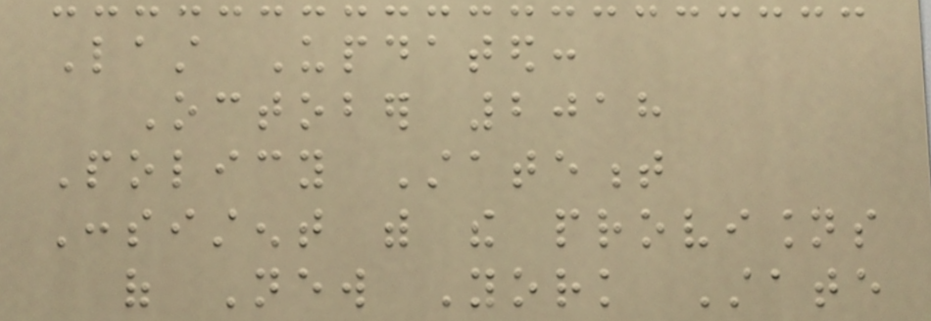Last Updated:
October 2018
Policy Statement
Consistent with the provisions
of New York State
